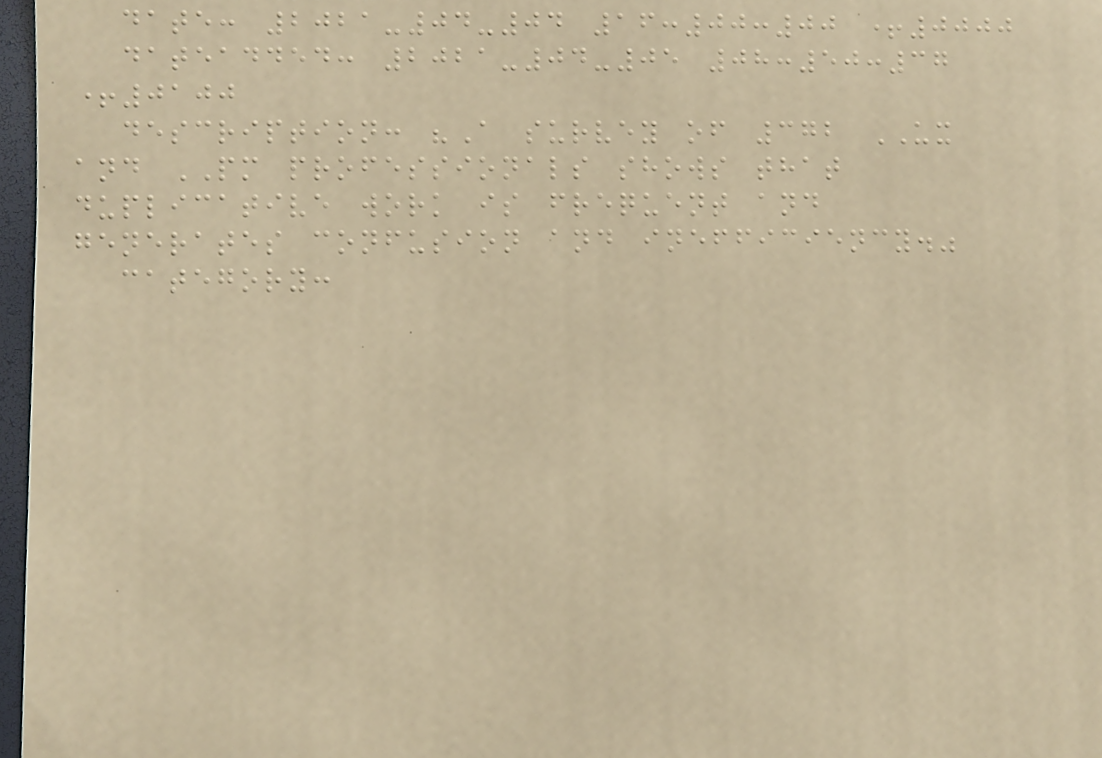date: 2021-04-04 16:00:00 +0000
dateadded: 2021-04-05 08:50:37
+0100
description: "A survey of 372 UX
and PM professionals shows that
duplicative work is frequent and
generates confusion and inefficiency."
category:
